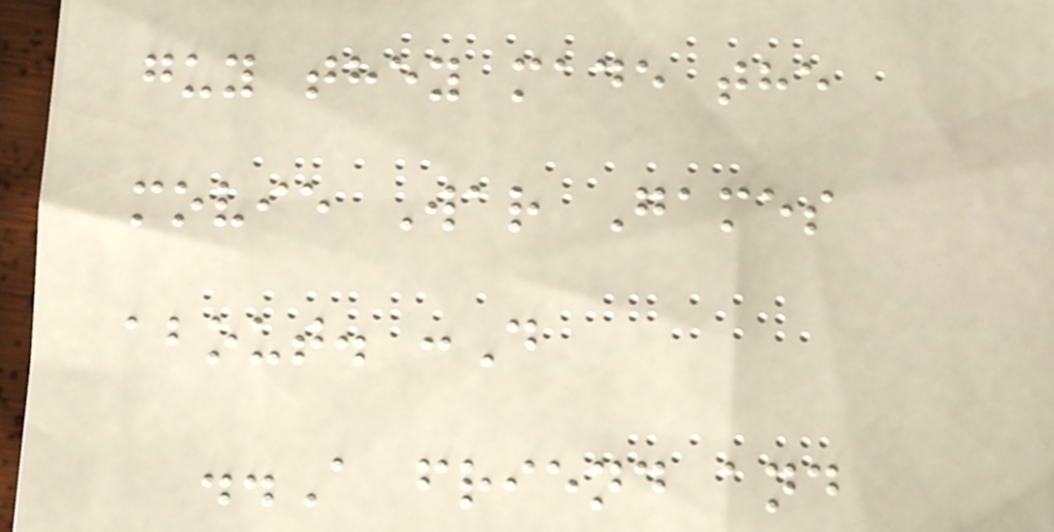guy they made the
movie War Games
about. :D
..A friend and
